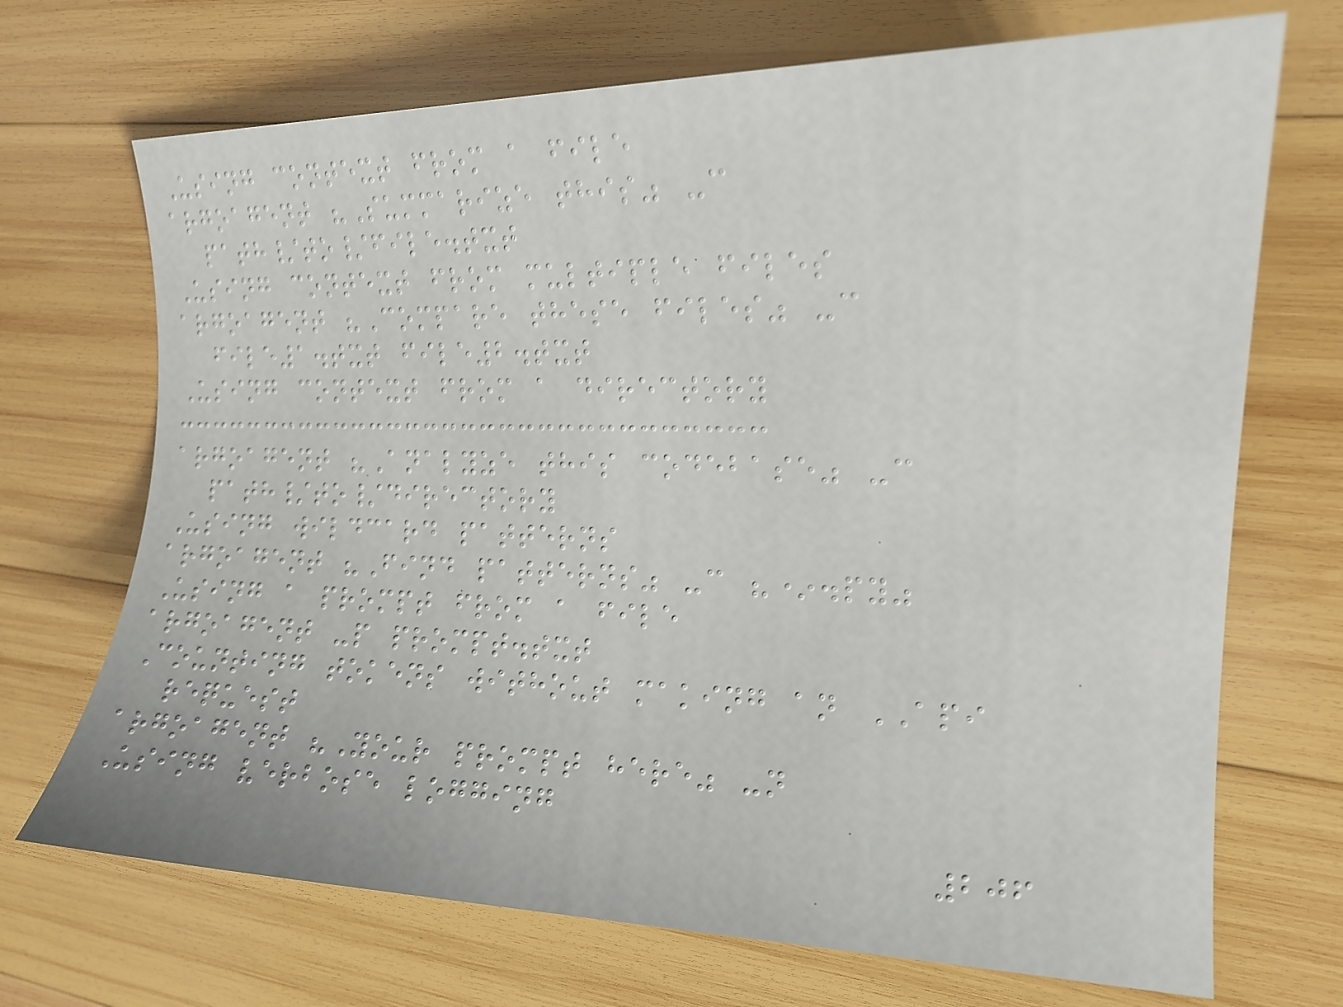Using context from a file
argoagent "Summarize this" -c
path/to/file.txt
Using context from multiple files
argoagent "Compare these files" -c
file1.txt file2.txt
Using context from a directory
argoagent "Analyze this codebase" -c
path/to/directory
Using wildcard patterns
argoagent "Find patterns" -c "*.py"
Using a prompt from a file
argoagent -p prompt.txt
Counting tokens without making an API
request
argoagent "Your prompt here" -n
Using verbose logging
206
